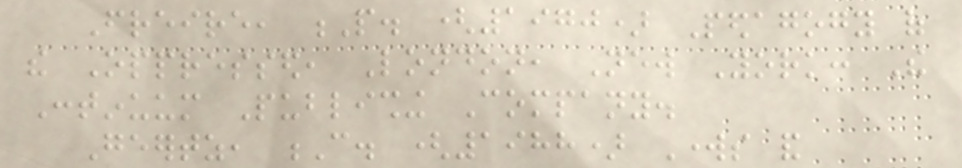Freire, P. (1970) Pedagogy of
the Oppressed, London, New York: The
Continuum Publishing Company.
Geertz, C. (1988) Works and
